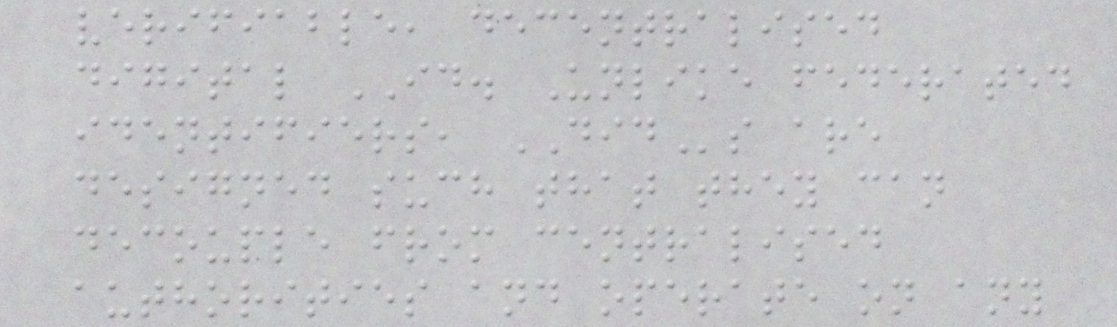verifiable, decentralised
digital ID. Unlike federated
identifiers, DIDs are
designed such that they can
decouple from centralised
authorities and operate on any
